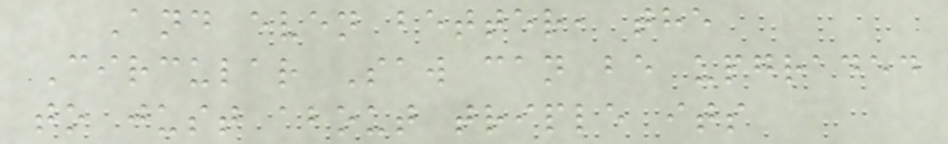And even better, the
Circular Saw can be upgraded
to just about triple its
